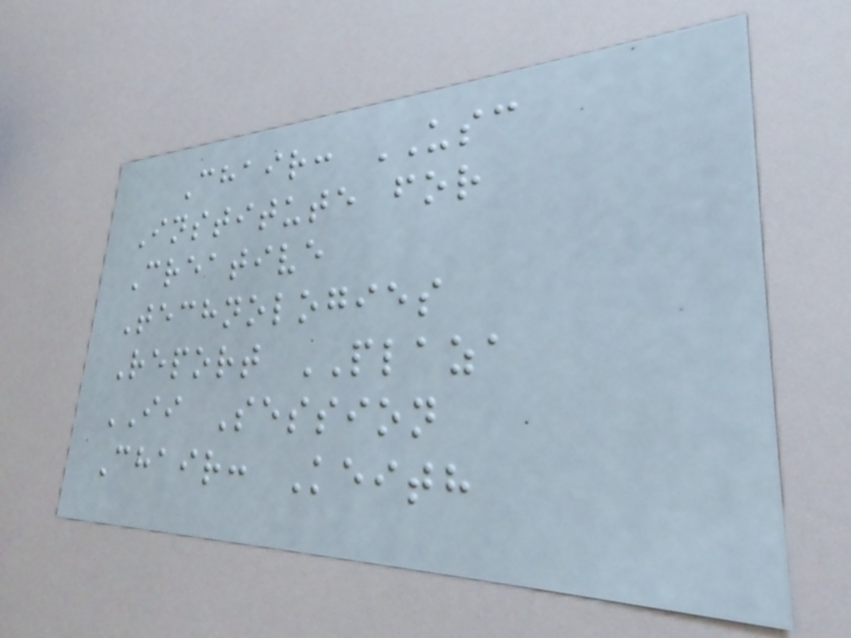Chair: USC
Institute for
Creative
Technologies
Report PLAZA
II Session
Chair: Keith
